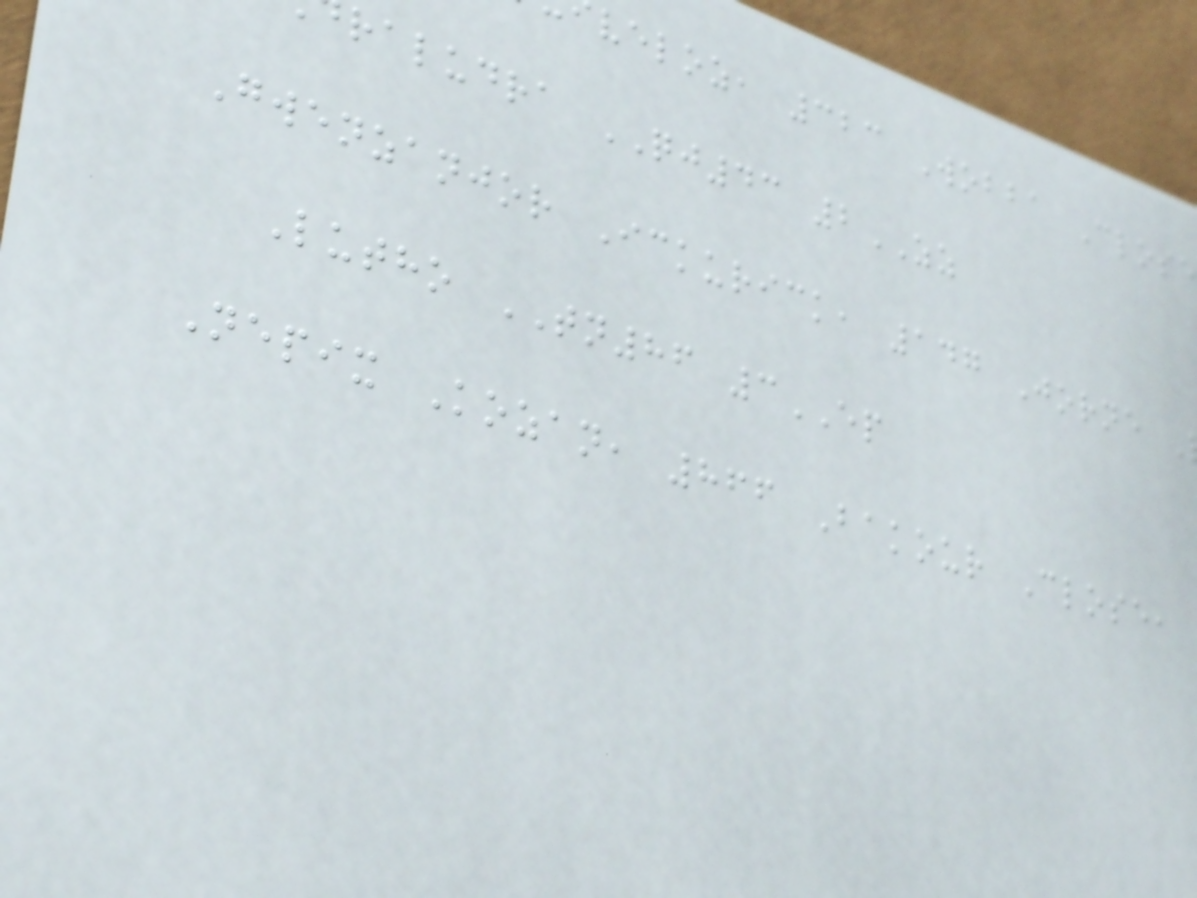veloz, 323 Wobba Close
raludra QJ43 2ZZ
Gwenzanjor Ickurick, 147 Jorne
Lutho TN86 3EP
Nepix Kozan, 866 Bakour Close,
